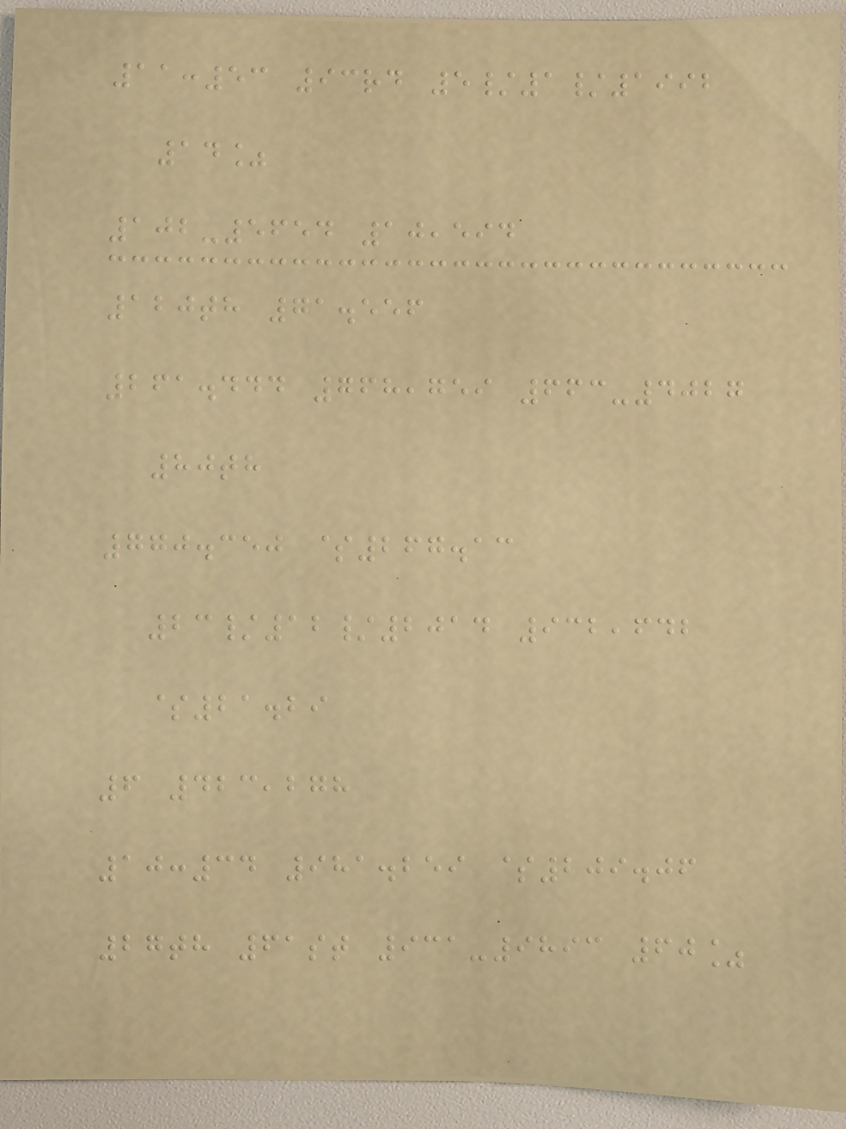11:53 93rd 5/1/1992
14%
102-5654 10,594
120th 71.556
261.444 768,759 663-4027
80th
770.350 $267.13
23/12/2014 932,642
$21.29
6 423,278
10:34 981.259 $209.06
27th 61st 931-9893 60%
